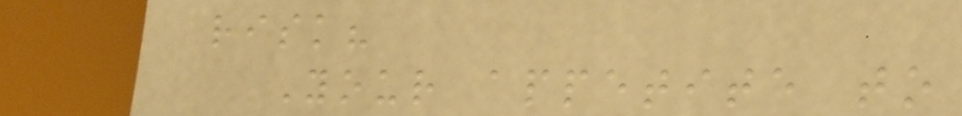risk?
Your appetite to
